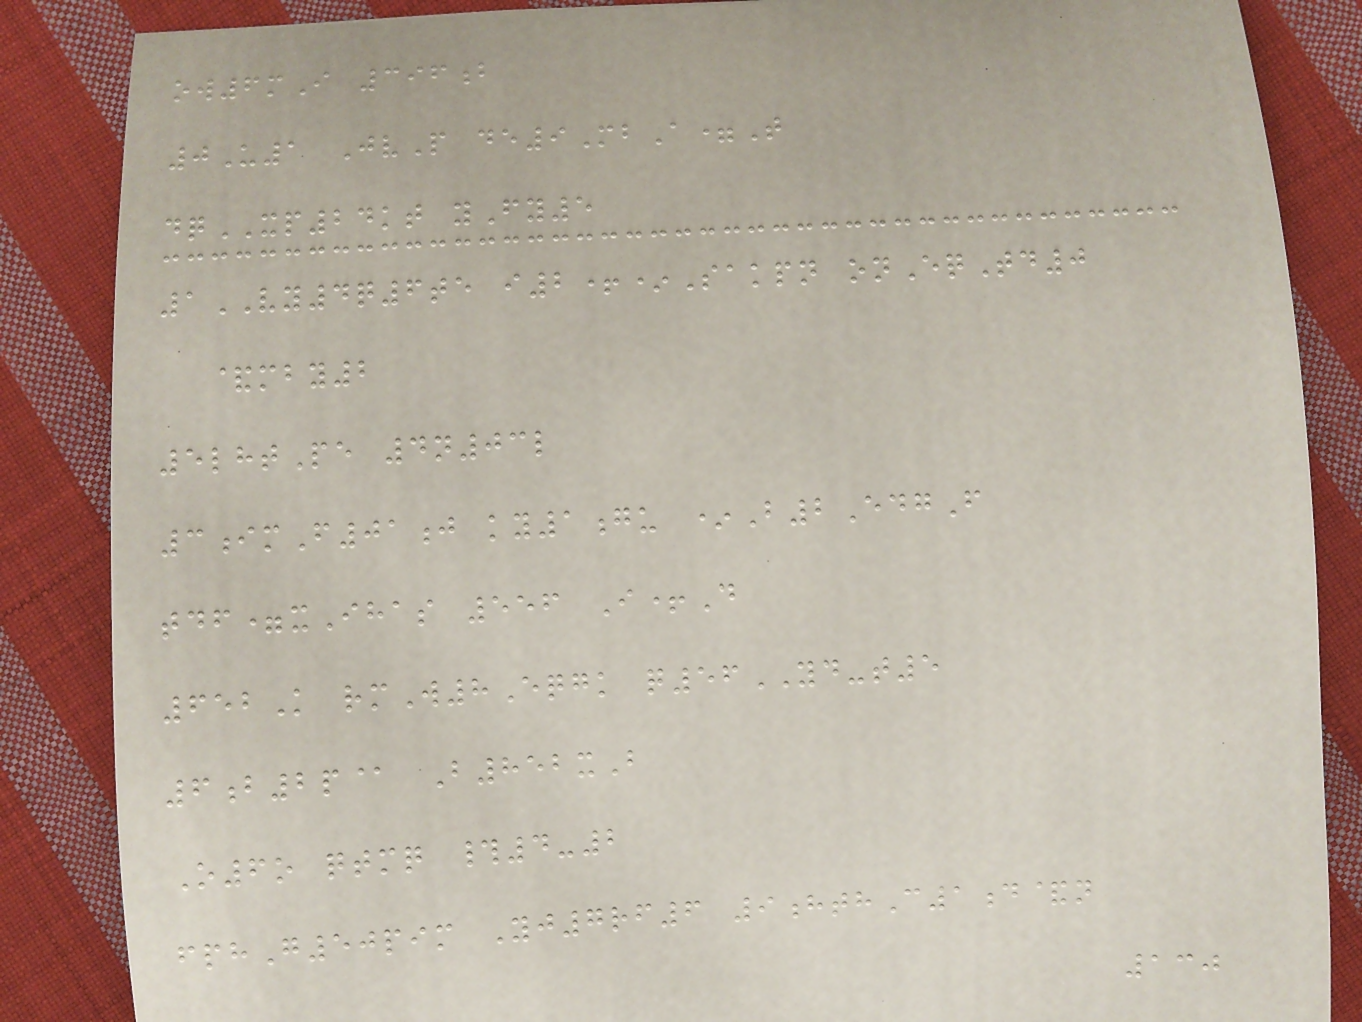ow6mI 396b
0U1 JvP de9MbA=T
dqXP24kt yFy5
1VY4q6te i2+*Sakpn onEqTd0
&mby2
5lhtPe 4n03l
3imF01j ky1gu *B2EdgF
tdf=xIhas 556 I+D
652K rmW8Eqgk q56YD-t5
6b2p@ B852xB
O6o qtmq #4-2
fphG50pim Yj7rf6 9hthC1d&n
130
